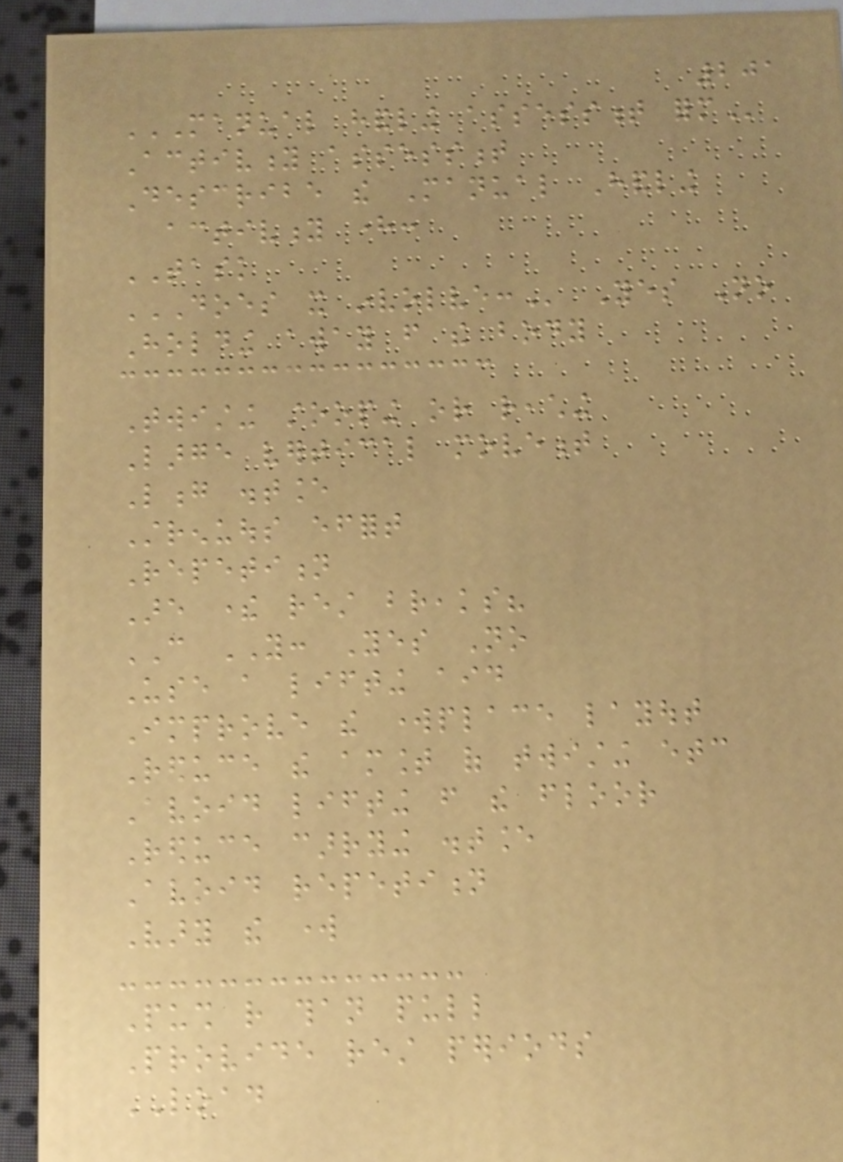201
MANUAL HANDLING ASSESSMENT FORM
Activity assessment
Describe the Manual Handling
activity here:
TASK
DOES IT INVOLVE: Yes No
Holding away from the body
Twisting stooping or reaching
Large vertical movement
Long distance
Strenuous effort
Repetition
Are there rest breaks?
CAN YOU: Yes No
Use a lifting aid
Improve the workplace layout
Reduce the amount of twisting etc
Avoid lifting from the floor
Reduce carrying distance
Avoid repetition
Vary the work
Push rather than pull
Provide rest periods
LOAD
